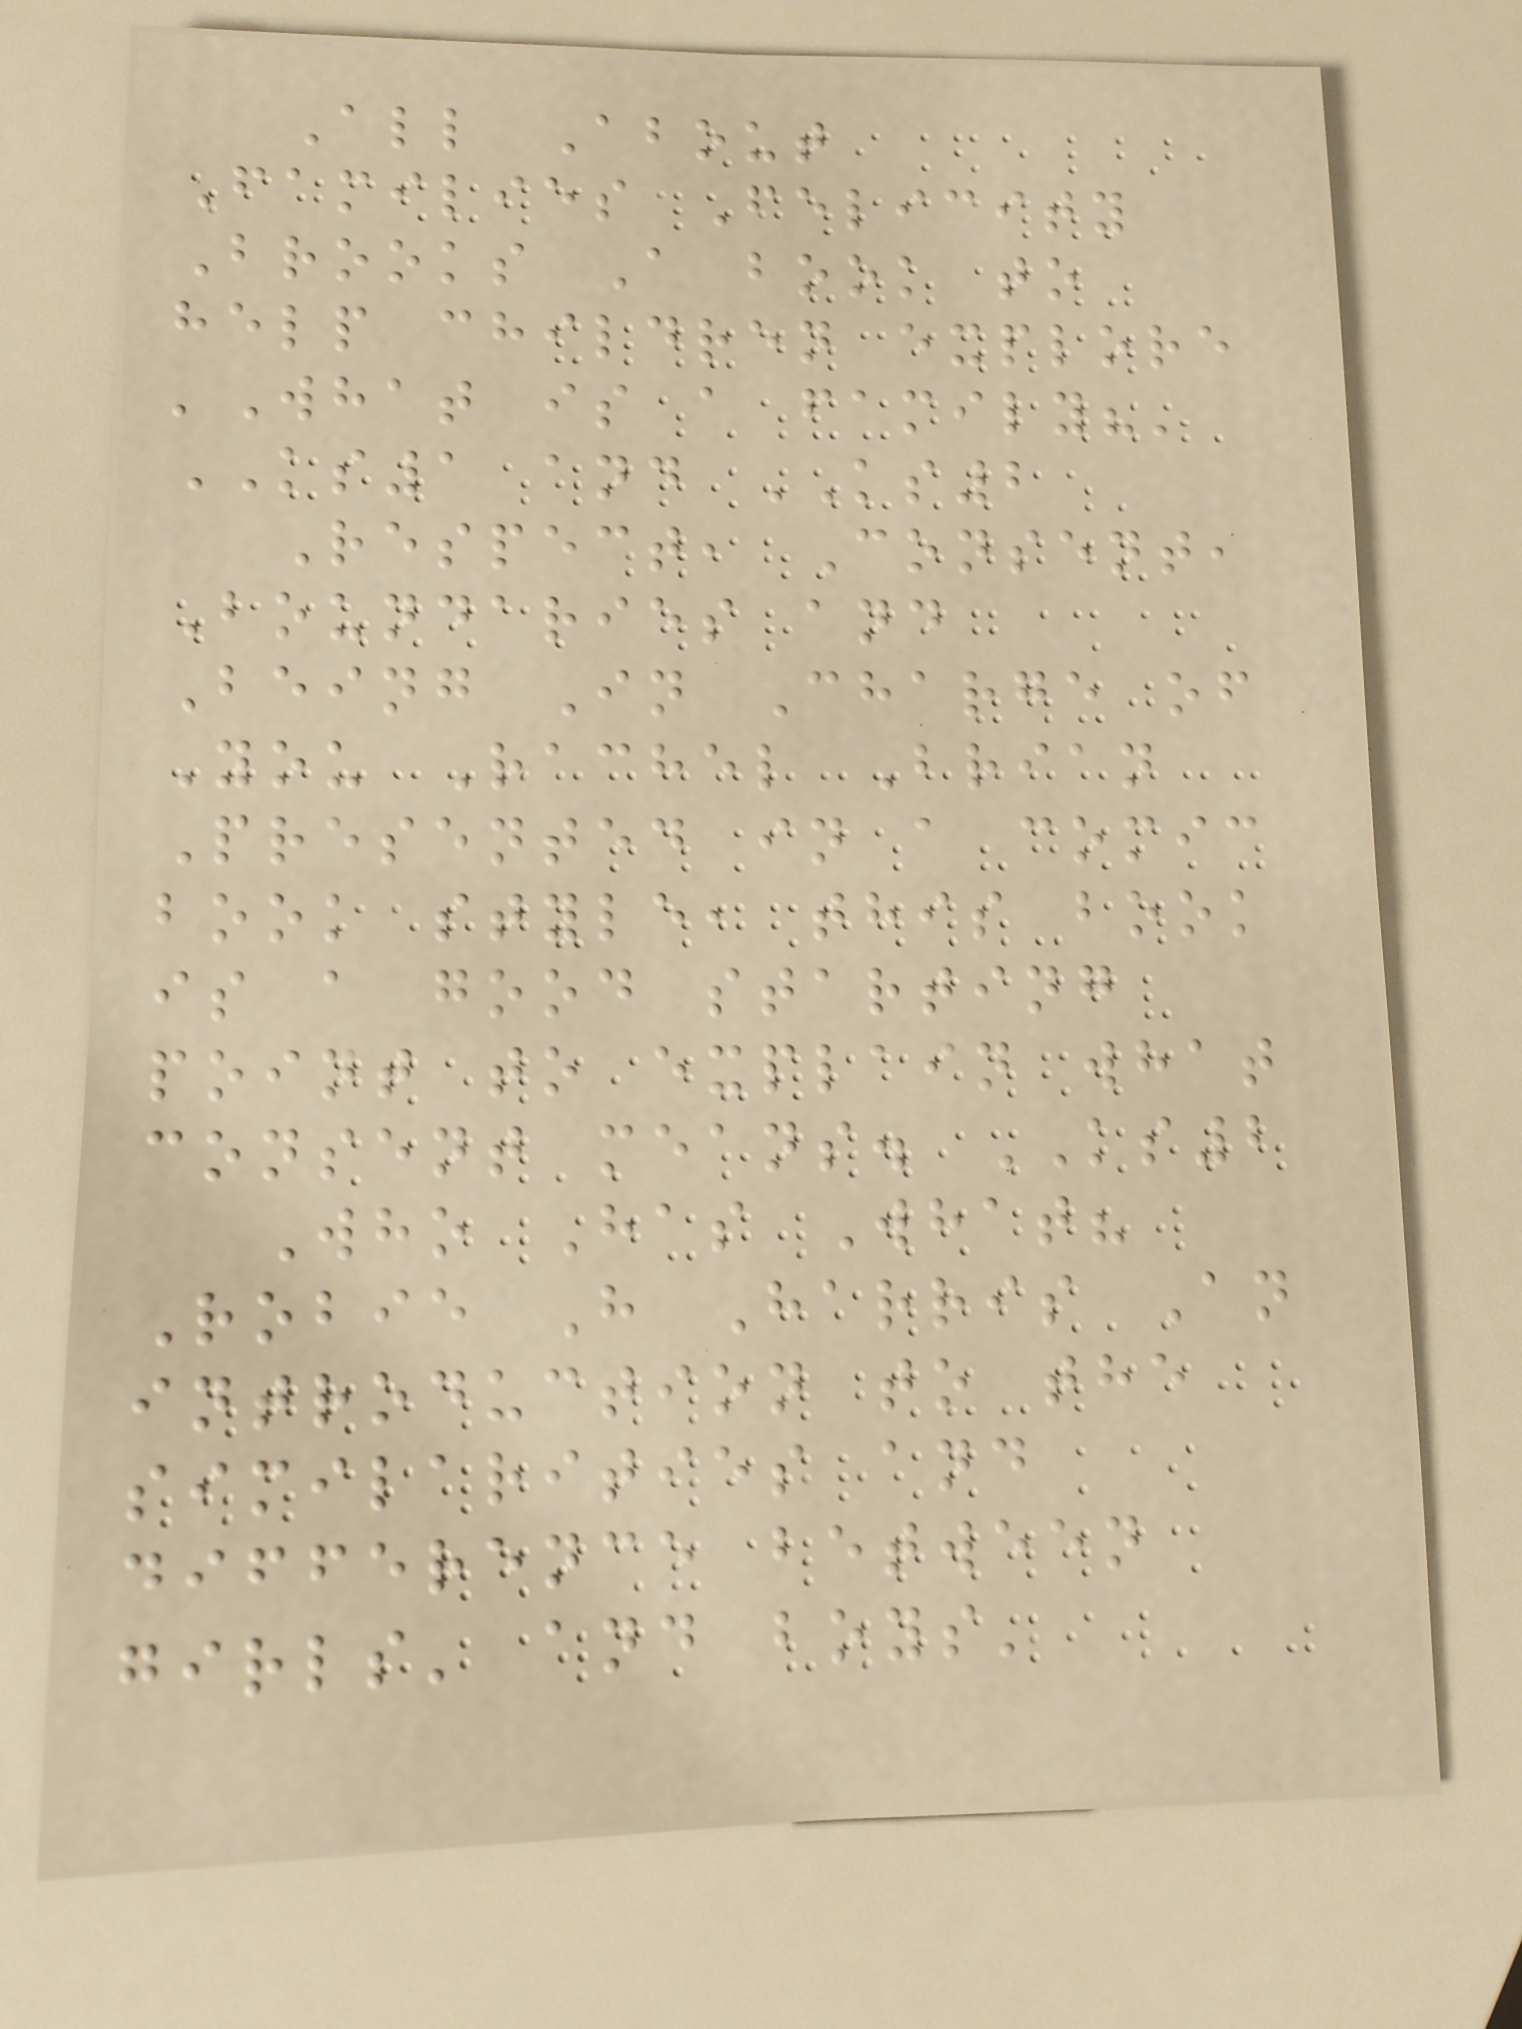All About
Families Felicity
Brooks A book to
help children explore
'What is a family?'
KS1 and KS2
Respect, Consent,
Boundaries and
Being In Charge of
You Rachel Brian
Presented in a comic
book style, this book
is a good starting
point to explain what
consent means. KS2
Who Has What?
Robie H Harris An
introduction to the
similarities and
difference between
girls' and boys'
